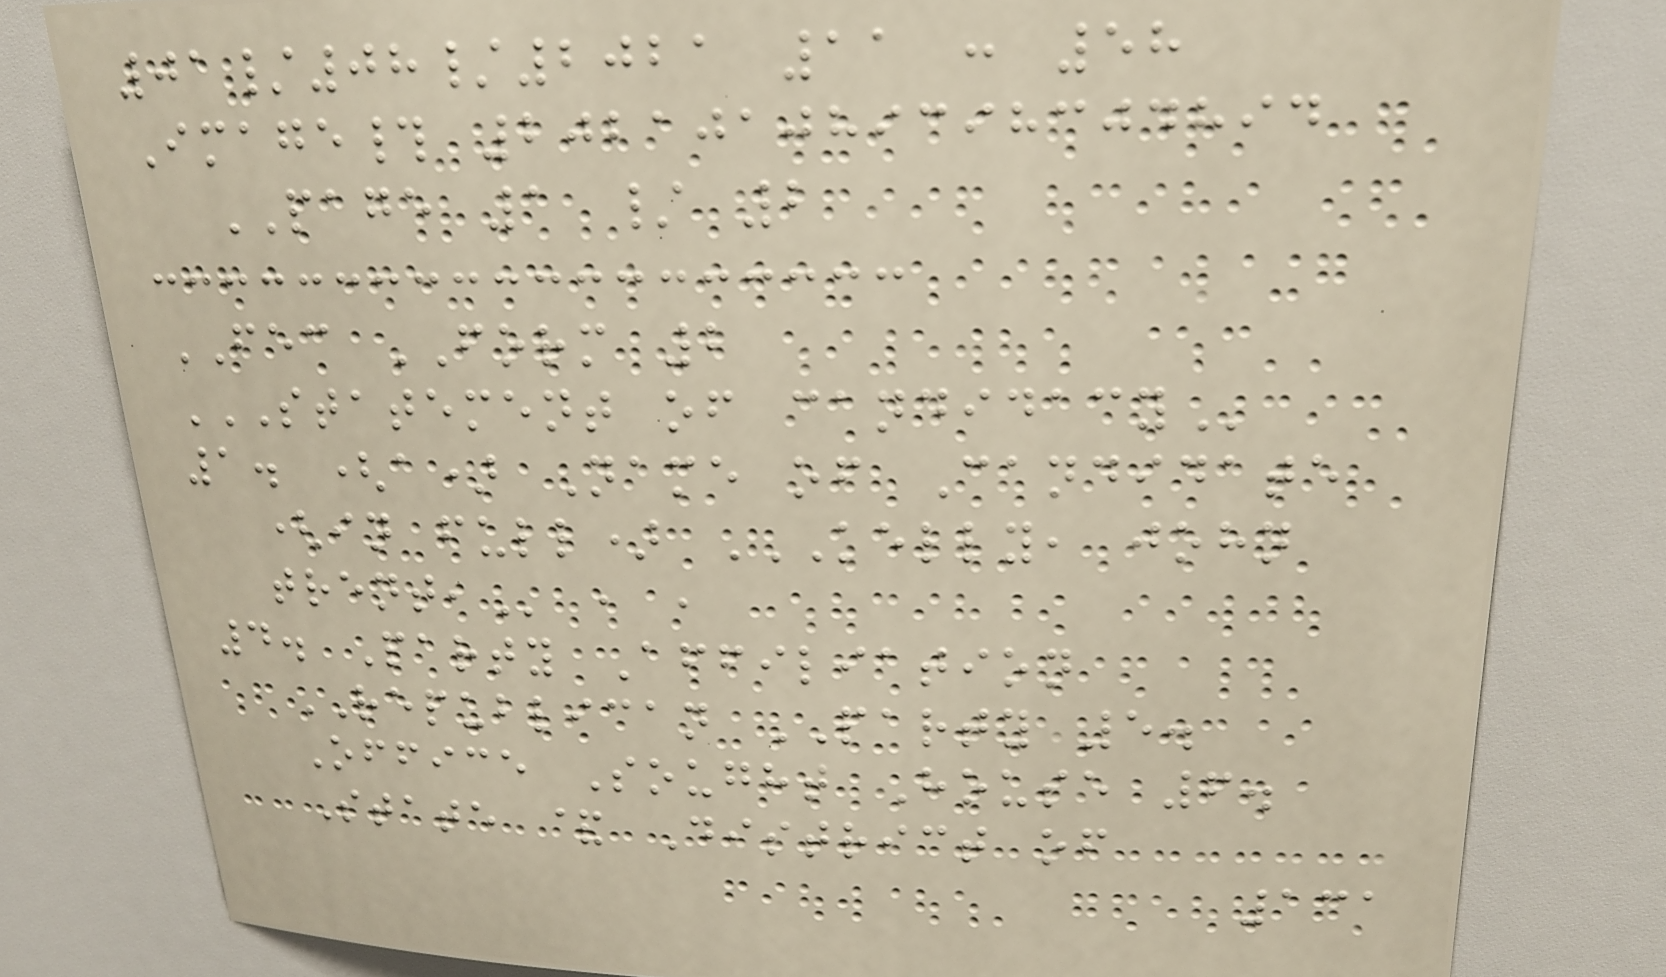01/08/2021 11 : 58
Image# 202101089398304894
PAGE 1 / 2
FEC FORM 2
STATEMENT OF CANDIDACY
1. (a) Name of Candidate
(in full) KELLY, JOHN
TRENT, , ,
4. Party Affiliation
REPUBLICAN PARTY 5.
Office Sought House 6.
State & District of
131
